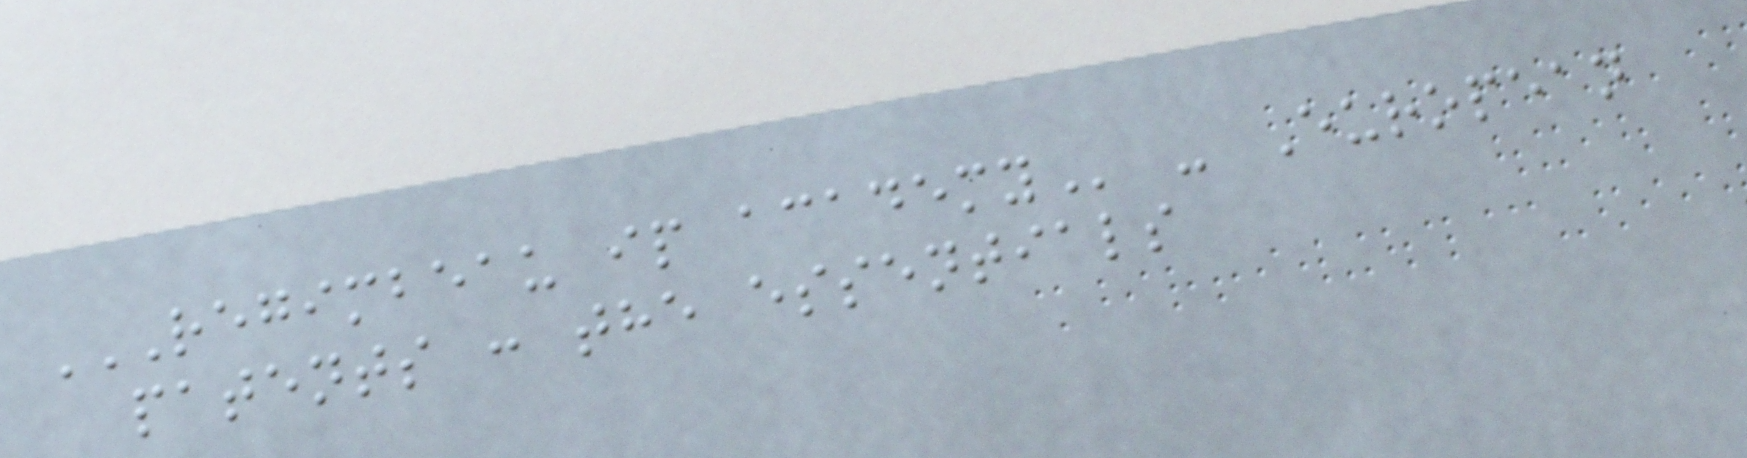REGIMBEAU IP ACADEMY - European
patents : the essentials
